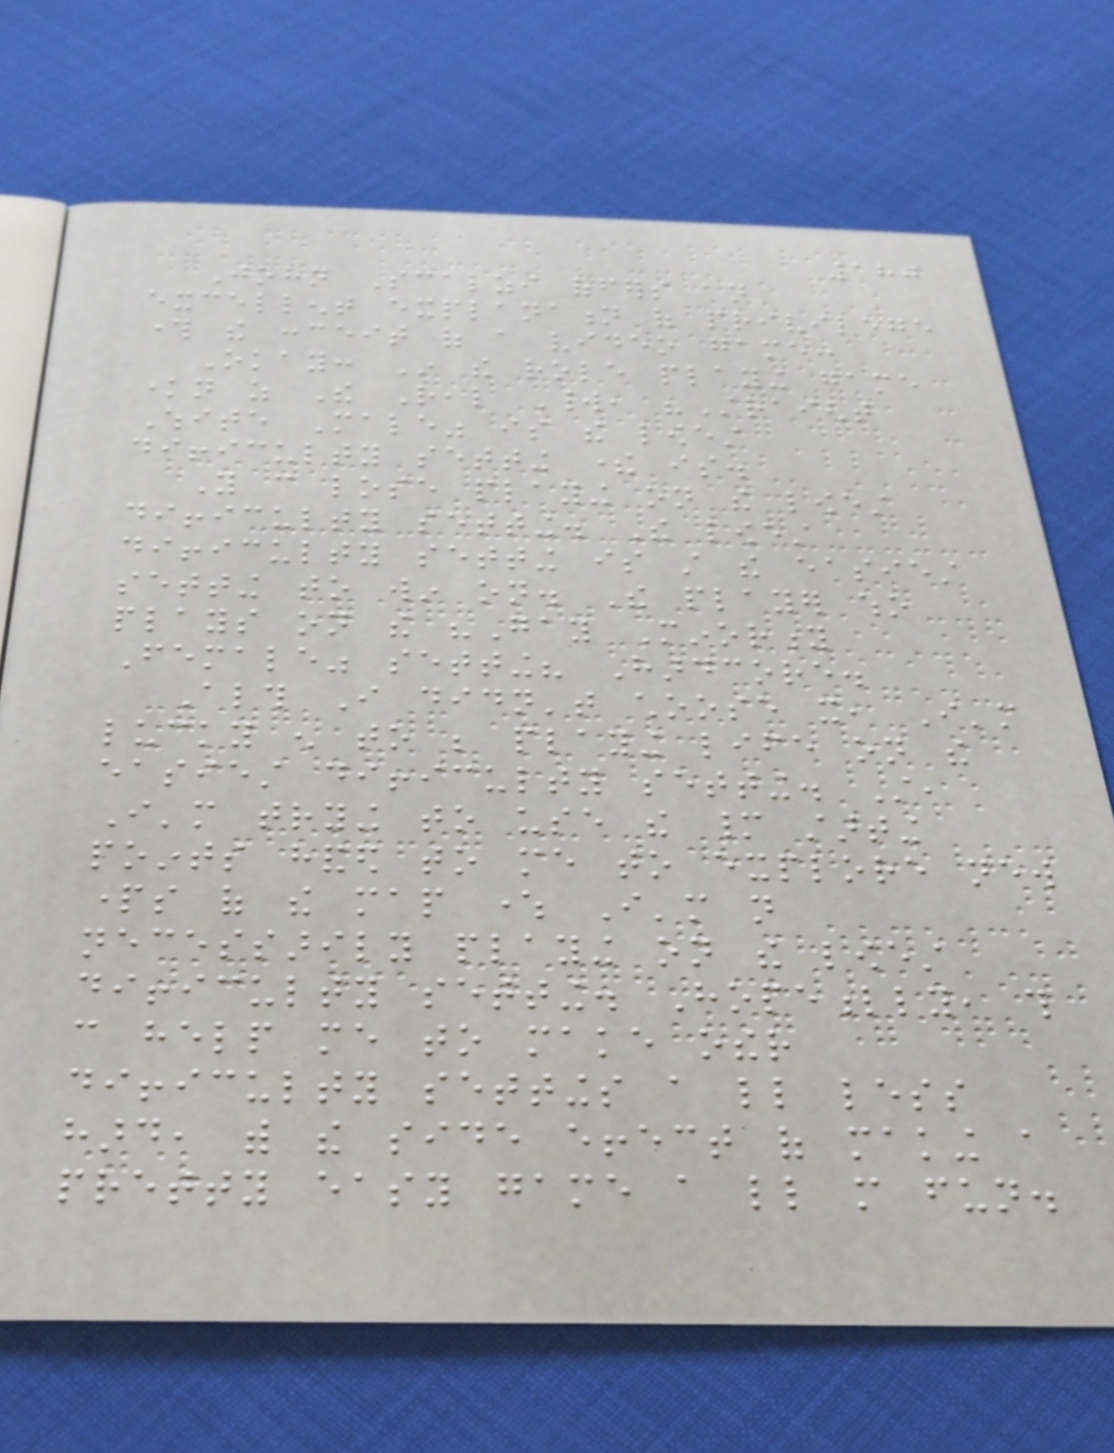180
John Scalzi offers an
excellent explanation of privilege
through the conceit of a video game:
Okay: In the role playing game
known as The Real World, "Straight
White Male" is the lowest
difficulty setting there is.
You can lose playing on the lowest
difficulty setting. The lowest
difficulty setting is still the easiest
setting to win on. The player who
plays on the "Gay Minority
Female" setting? Hardcore.
Although I didn't choose it, I'm
lucky enough to be playing life on the
easiest difficulty setting. Still,
I'm trying to use the many starting
points handed to me to explore new
parts of the map where I'm not
necessarily playing on the lowest
difficulty setting. Hopefully, this
can help me to make other
difficulty settings a little less
hard, with the side effect of making a
pretty easy game a little more fun.
